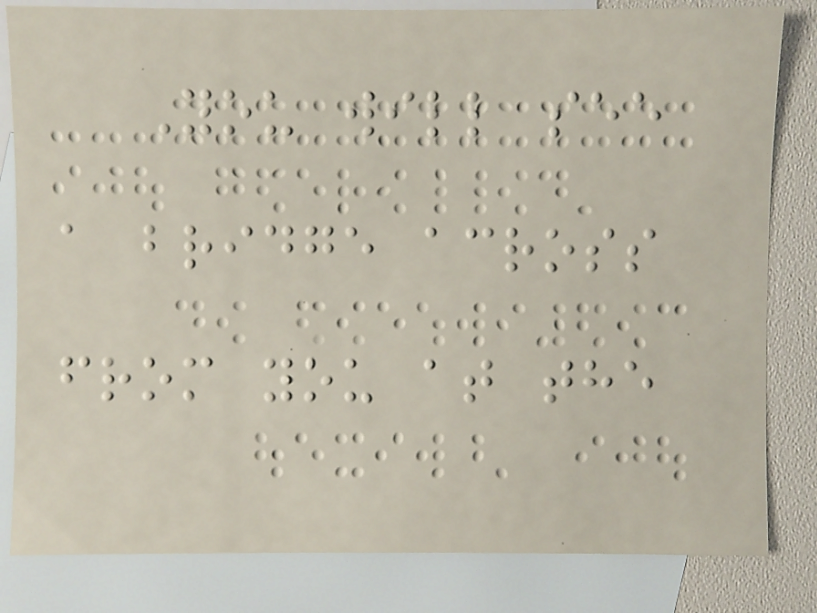You will see
a bridge across
from you at the
